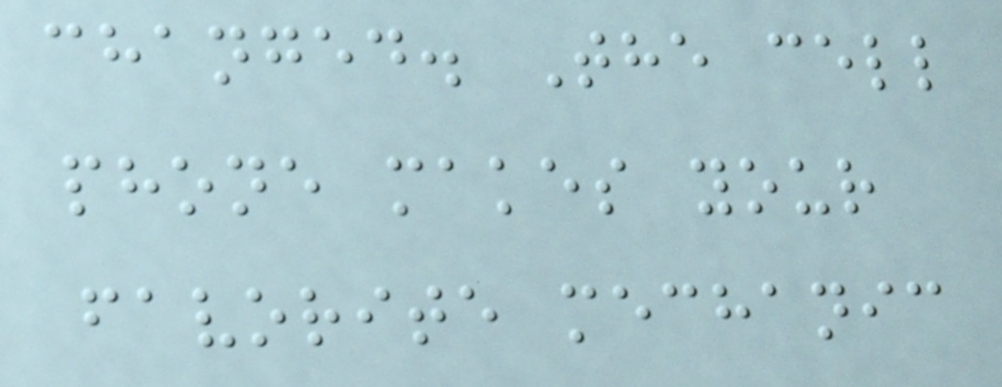changed. The cell
phone makes your
favorite mechanic
